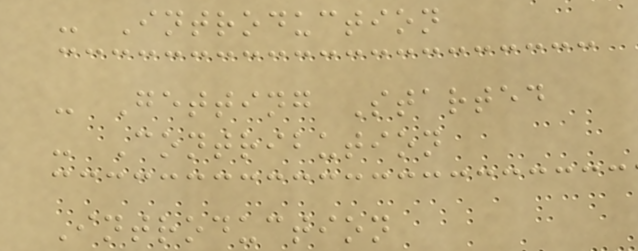- Introduction
- Getting Started
- Contribution
Introduction
